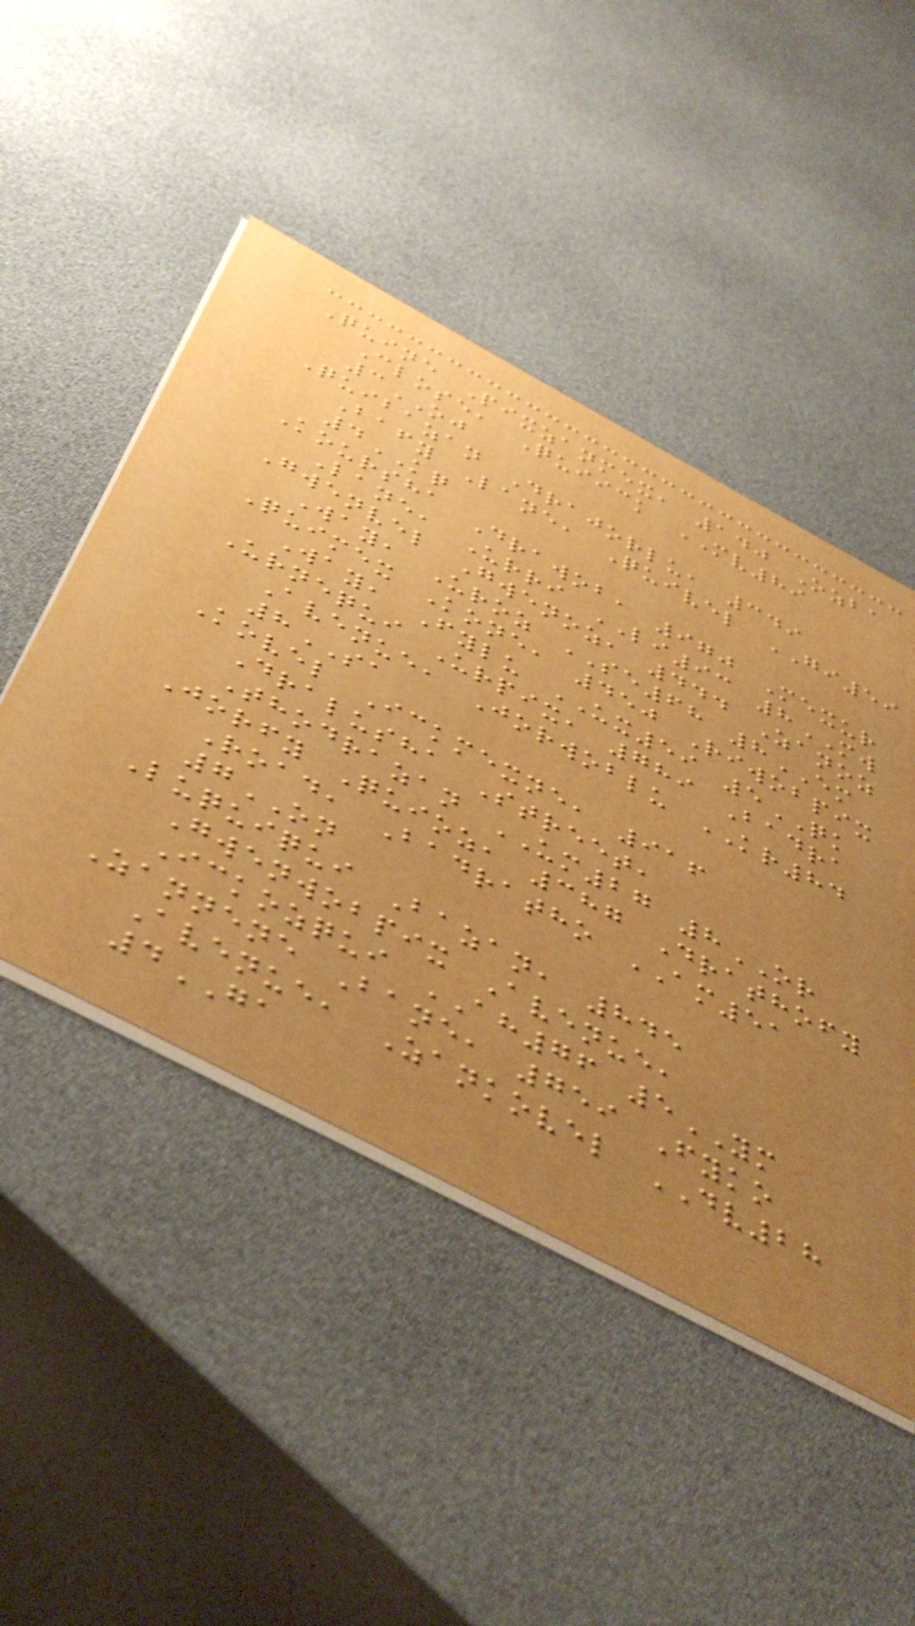Quine Pixzanmex, 140 Ozba
Close, Quiick MV89
3OJ
Quibazan Drajorlu, 349
Bafy Lane, Quivel GI59
4KQ
Koursha Drawob, 970 Mexur
Lane, Urri LI93 8MW
Gwenvel Gwenoz, 444 Zanoz
Way, Uroz SE68 8EM
Quimex Kone, 450 Riwobpix
Way, Fylu UX59 5QK
Urnequi Urpix, 789 Badra
Avenue, Jorwoblu KR84
8SA
Kovel Ickmexne, 916
Dralusha Street,
Thodrazan UM27 8OR
Jorfy Quioz, 387 Drathofy
Road, Badratho AM51
7ON
Luquiqui Bazan, 845
Gwenwobpix Avenue,
Ickozqui AH76 5YM
Zannene Bane, 759 Fyko
Avenue, Zankovel DV28
4GA
